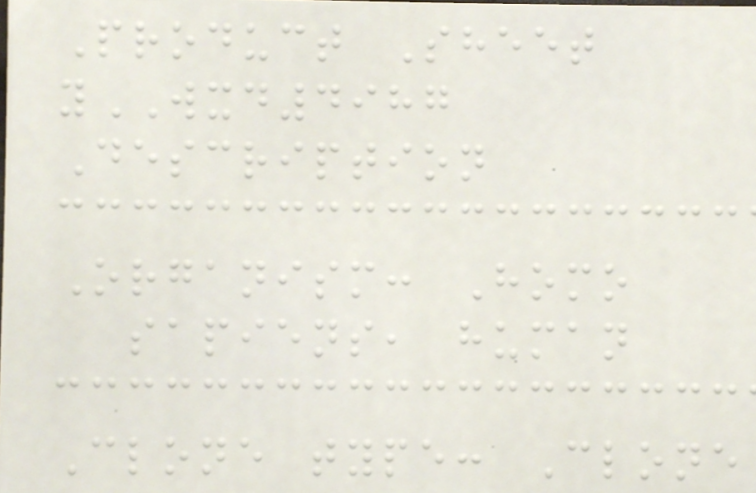Product Sheet
yWXD4987
Description
Organism: Homo
sapiens, human
Clone type: Clone
